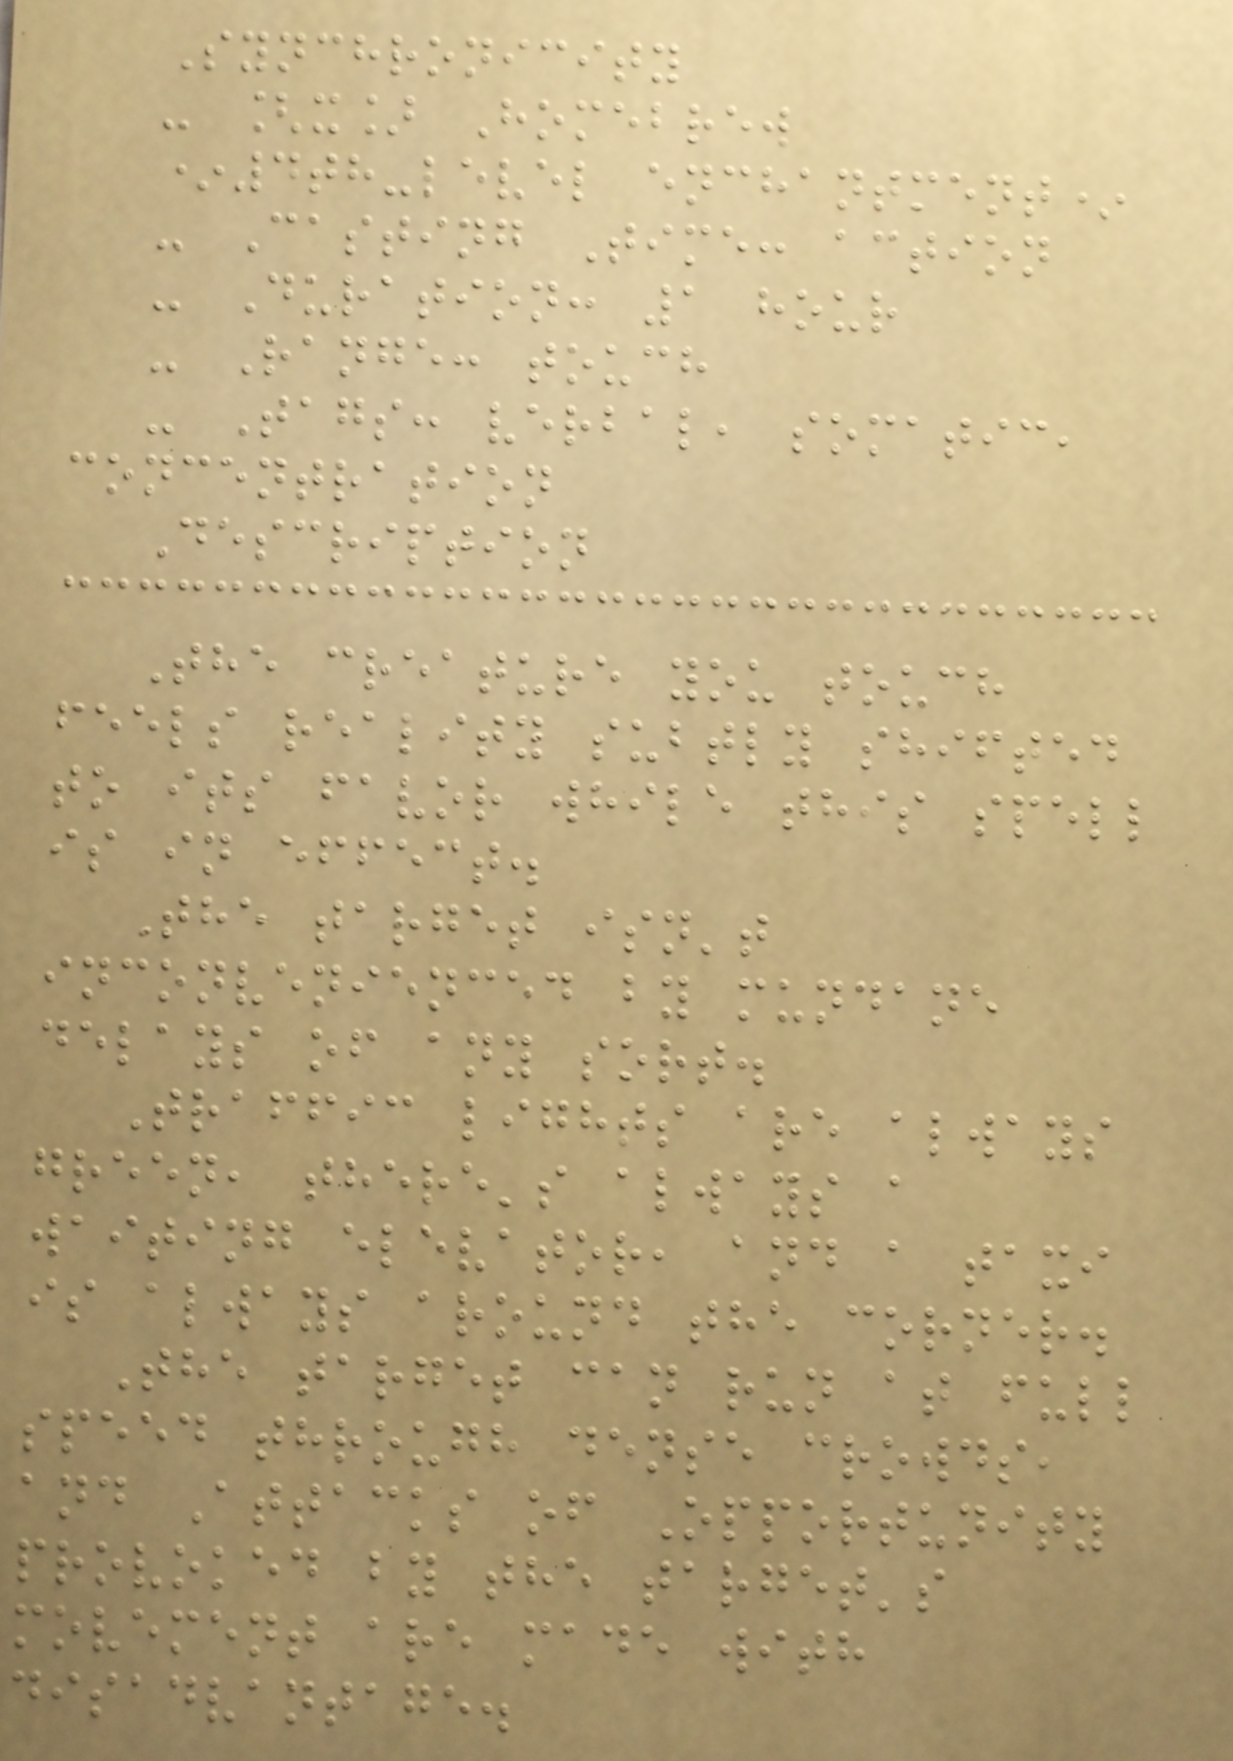Synchronicity
- [x] Homebrew
*4th-level enchantment*
- Casting Time: action
- Duration: 1 hour
- Range: touch
- Tags: verbal, somatic,
concentration
Description
The creature you touch
feels reality subtly shifted
to its favor while this spell
is in effect.
The target isn't
inconvenienced by mundane
delays of any sort.
Traffic lights are always
green, there's always a
waiting elevator, and a taxi
is always around the corner.
The target can run at full
speed through dense crowds,
and Attacks of Opportunity
provoked by the target's
movement are made with
disadvantage.
